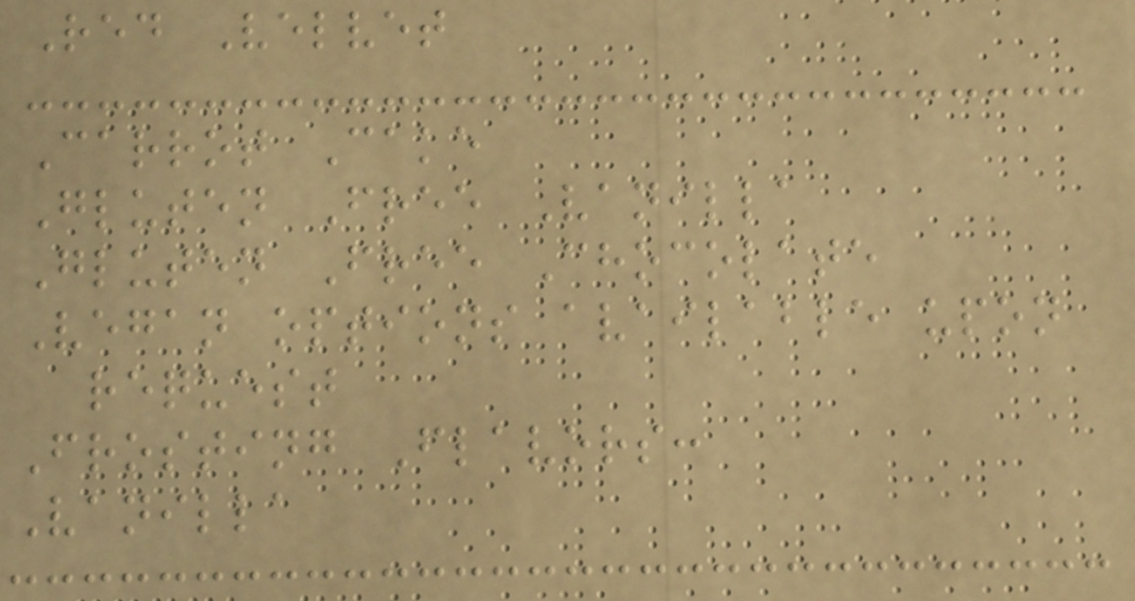Red Velvet
Carrot Cake
Gluten Free Vanilla
Gluten Free Chocolate
Vegan options available upon
request
Frosting Flavors:
Vanilla
